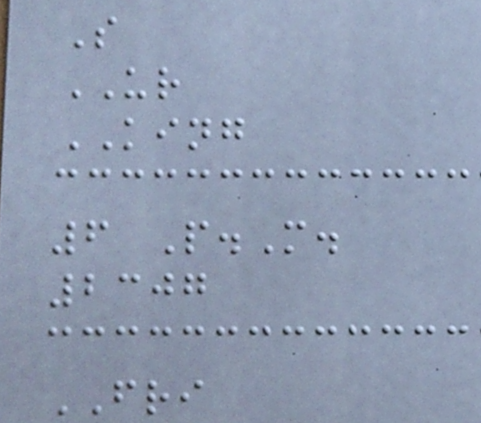S
UR
KING
6 P.M.
2307
FRI
